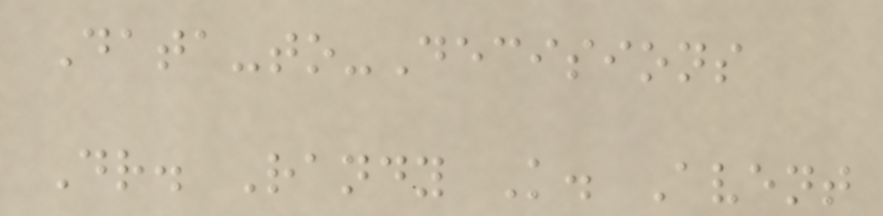Data-to-Decisions
Dr. Randy K. Avent
